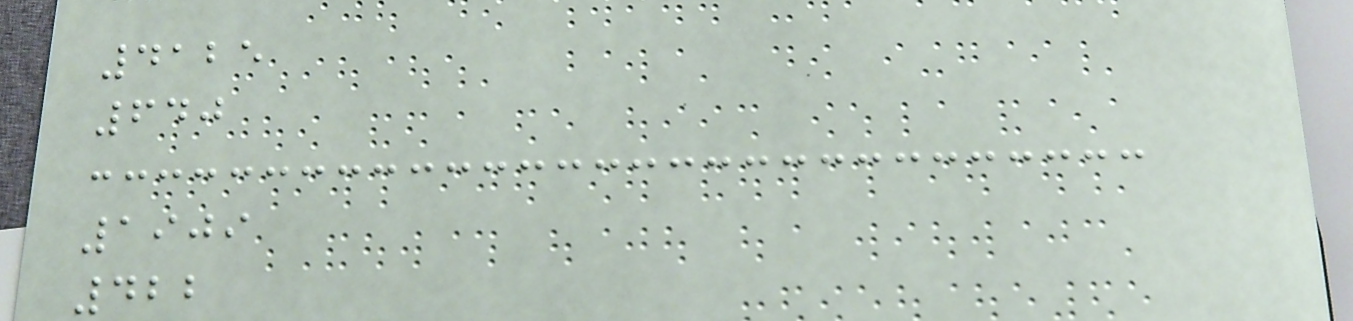4125
640
1909
422
